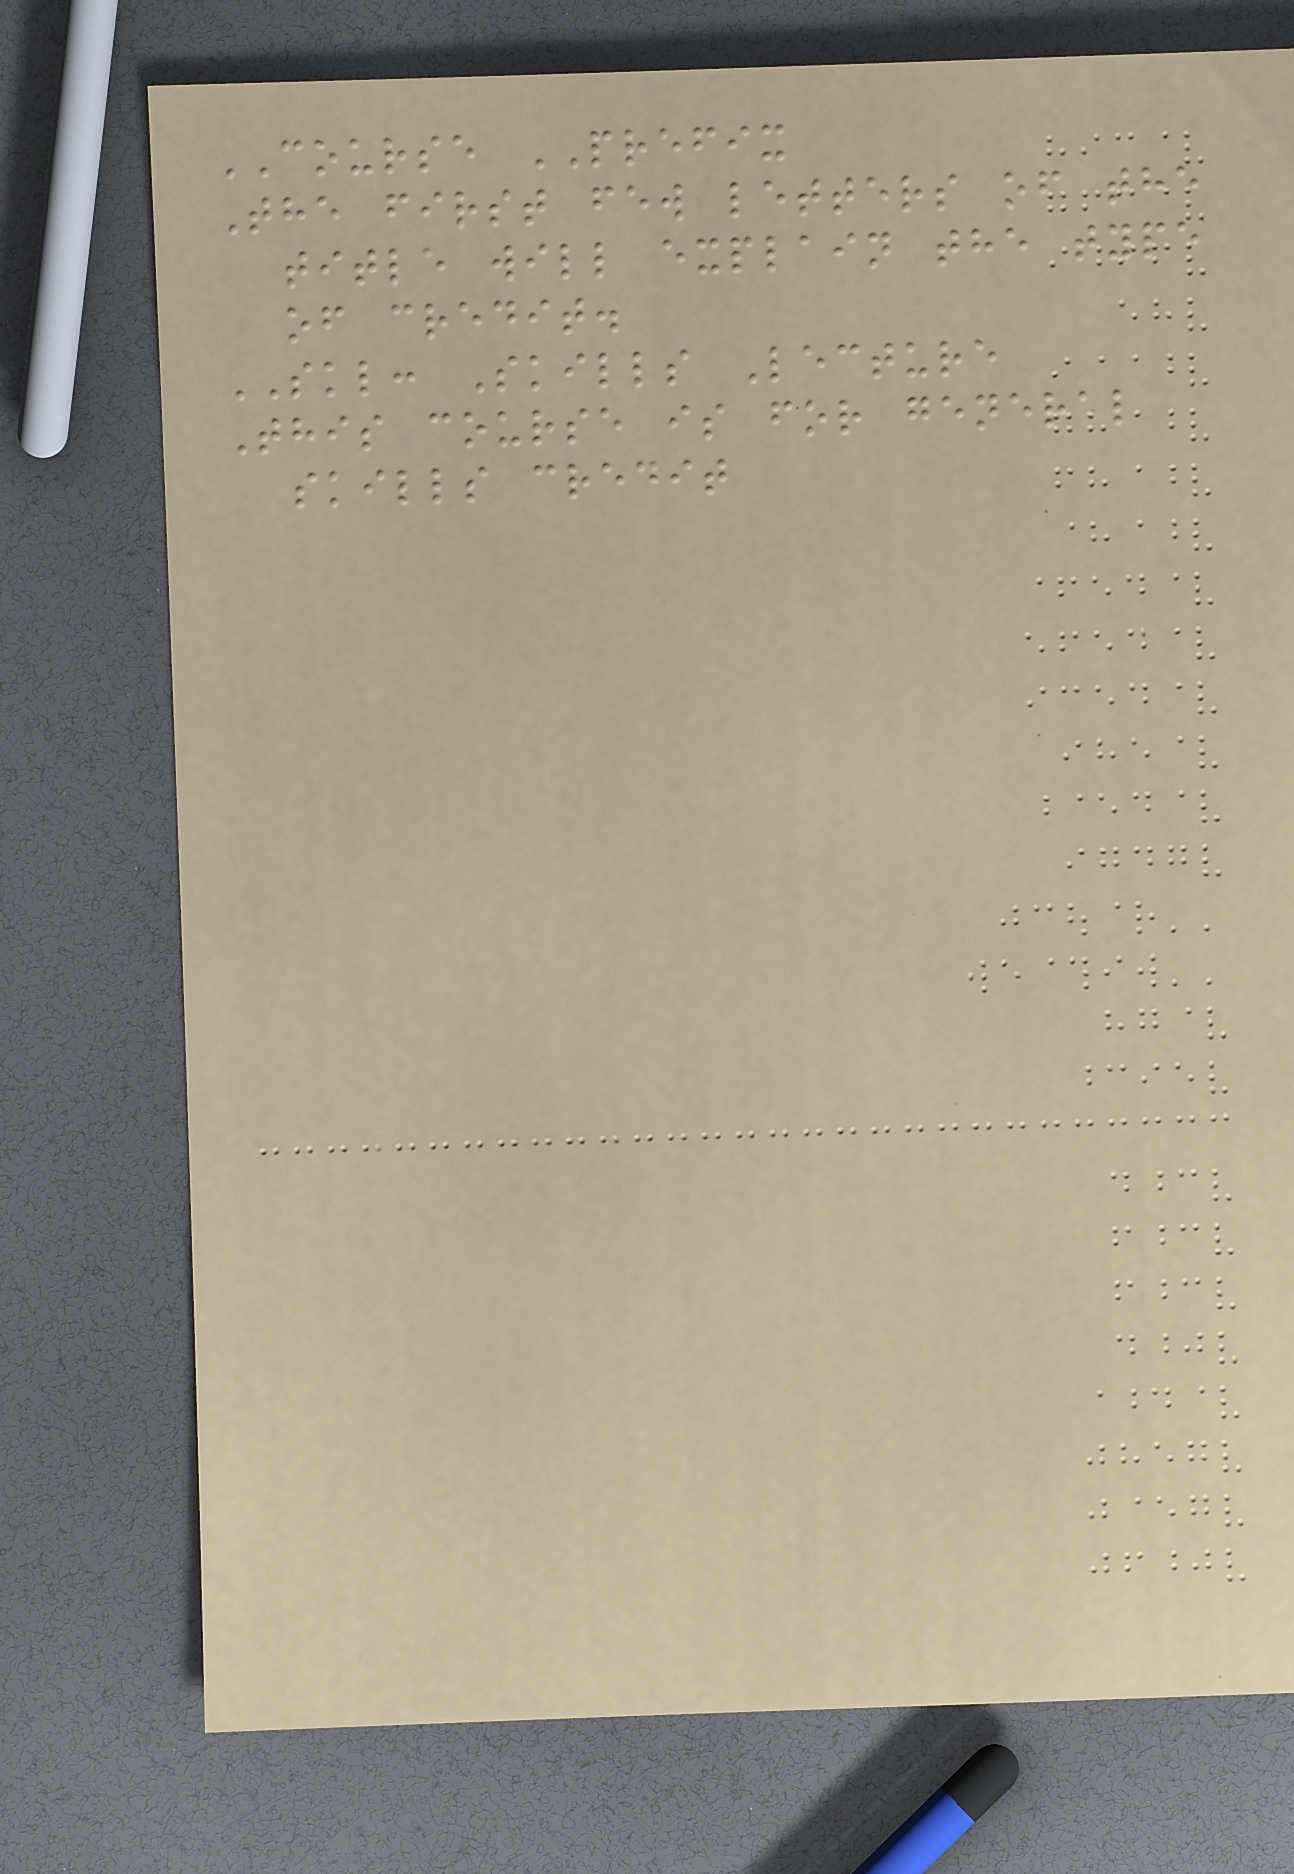COURSE PREFIX
The first few letters of the
title will explain the type
of credit.
SKL: Skills Lecture
This course is for general
skills credit
